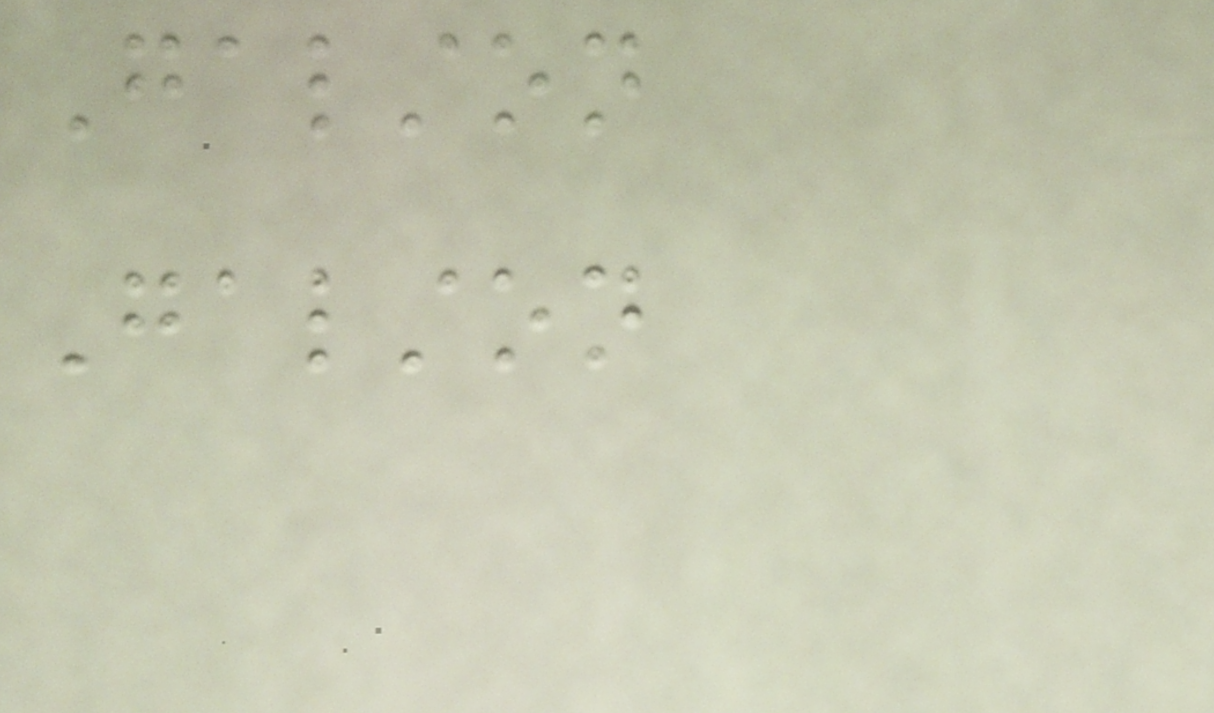Galston
Galston
